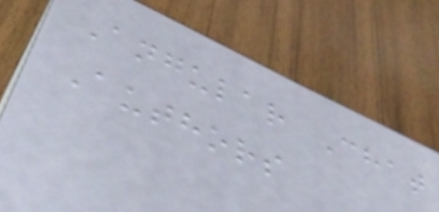Angular Chat
Authors
